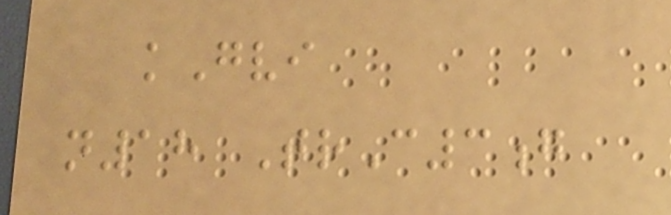kGvi
n18 TrC3g
